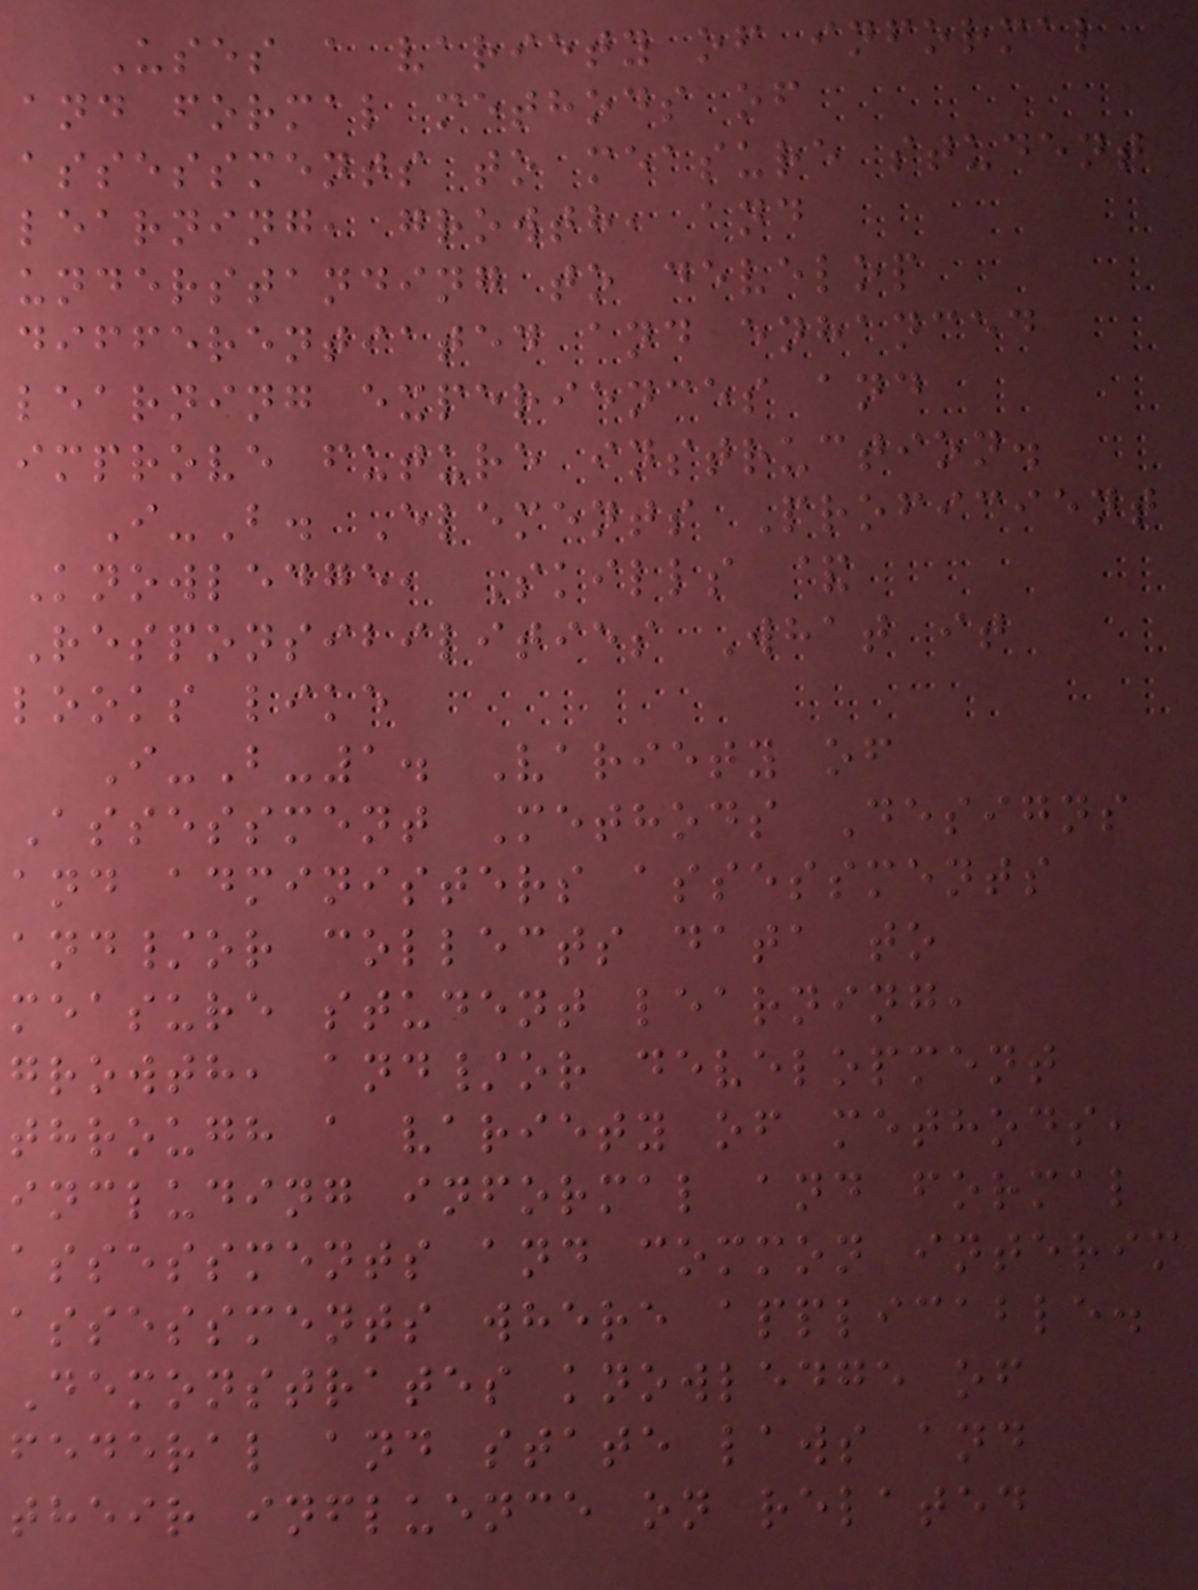Uses a variety of informal
and formal methods of
assessments to measure student
learning, growth, and
understanding to develop
differentiated and enhanced
learning experiences and
improve future instruction.
I-B. Elements Proficient
Knowledge, Skills &
Responsibilities What it
looks like
I-B-1. Variety of
Assessment Methods Designs
and administers assessments
and/or collects data to
measure student learning,
growth, and/or development
through a variety of methods,
including informal and formal
assessments and common interim
assessments where applicable.
Demonstrates knowledge of
federal and state laws and
their influence on related
